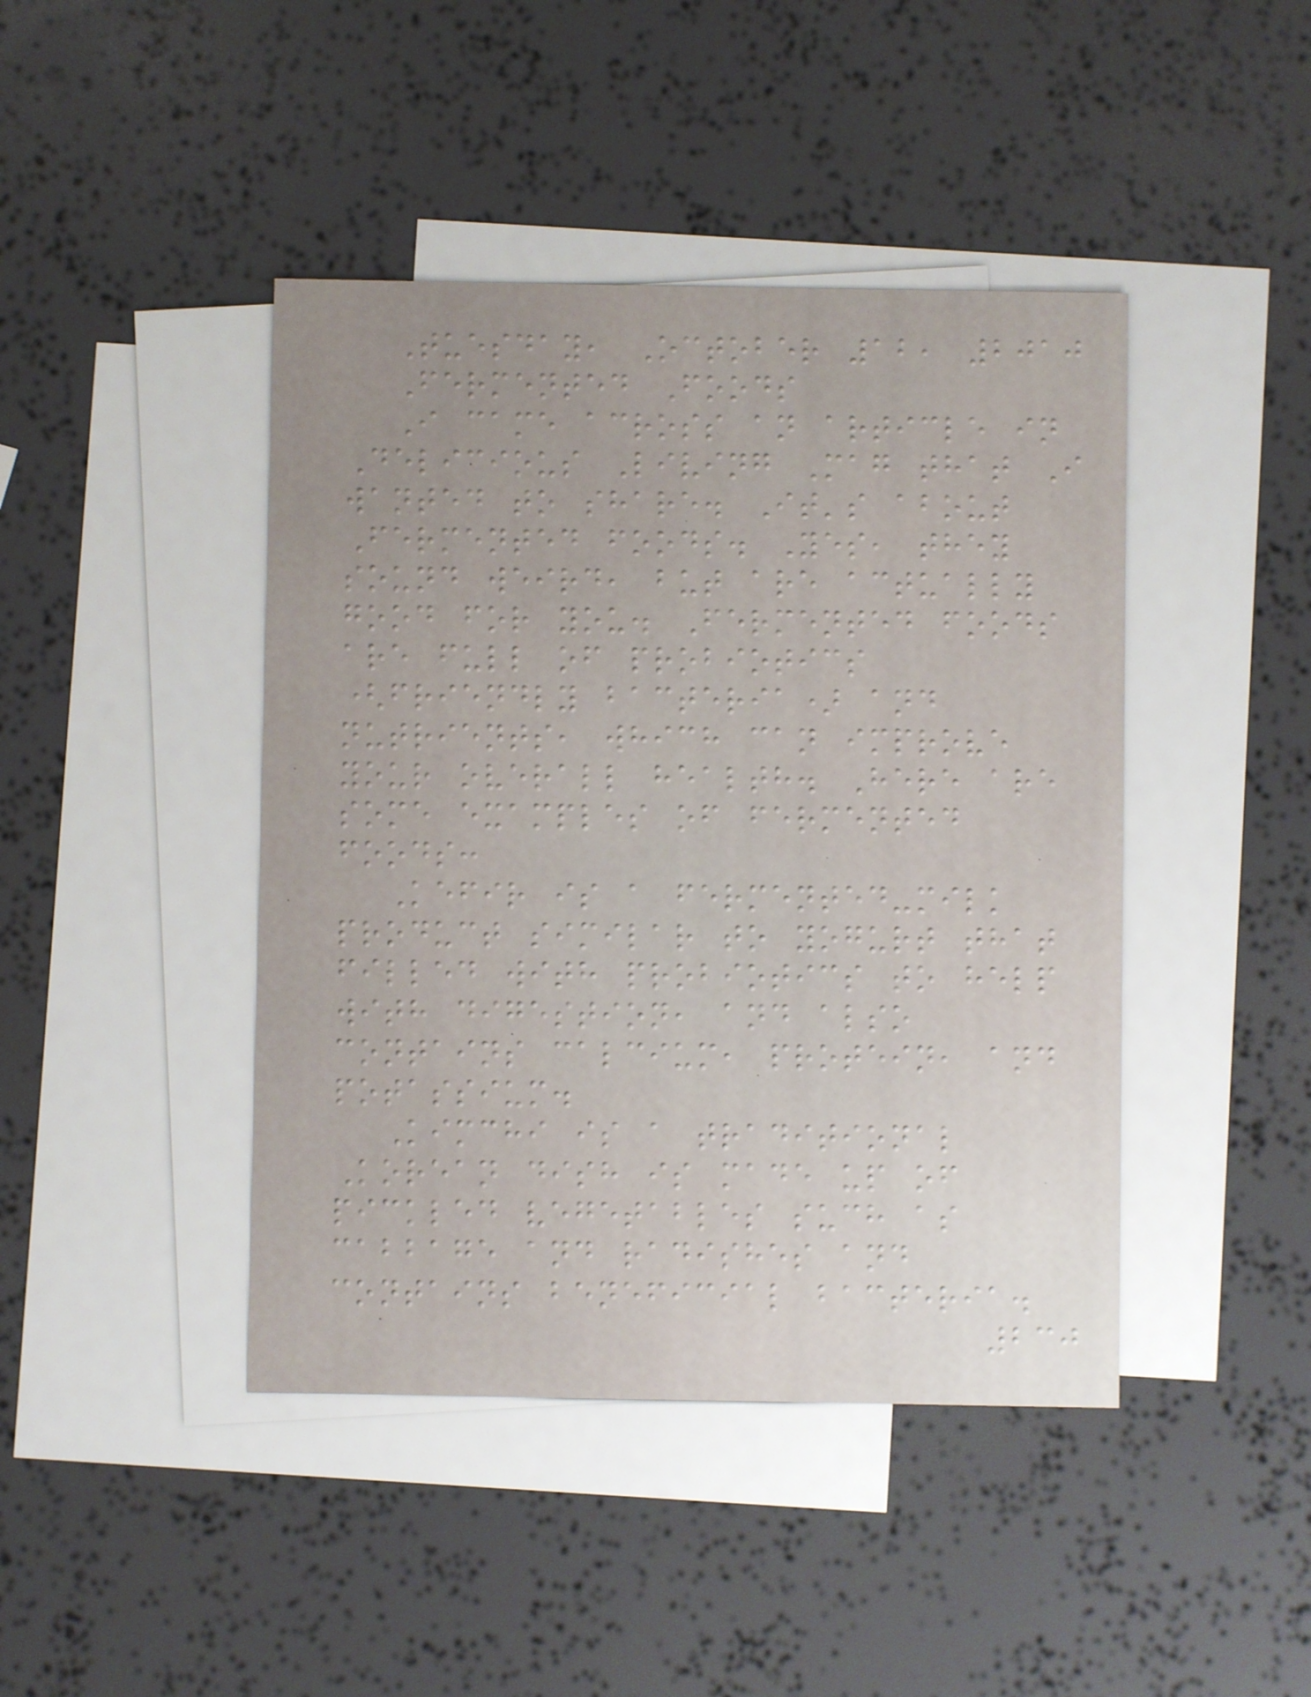Tuesday, October 12, 2010
Fermented Foods
I came across an article in
Delicious Living Mag that I
wanted to share. It's about
Fermented foods. Yes, they
sound weird, but are actually
good for you. Fermented foods
are full of probiotics
(friendly bacteria) and
nutrients, which can improve
your overall health. Here are
some examples of fermented
foods:
Kefir is a fermented-milk
product similar to yogurt that
filled with probiotics to help
with digestion, and also
contains calcium, protein, and
potassium.
Kimchi is a traditional
Korean dish is made up of
pickled vegetables such as
cabbage and radishes and
contains beneficial bacteria.
230
